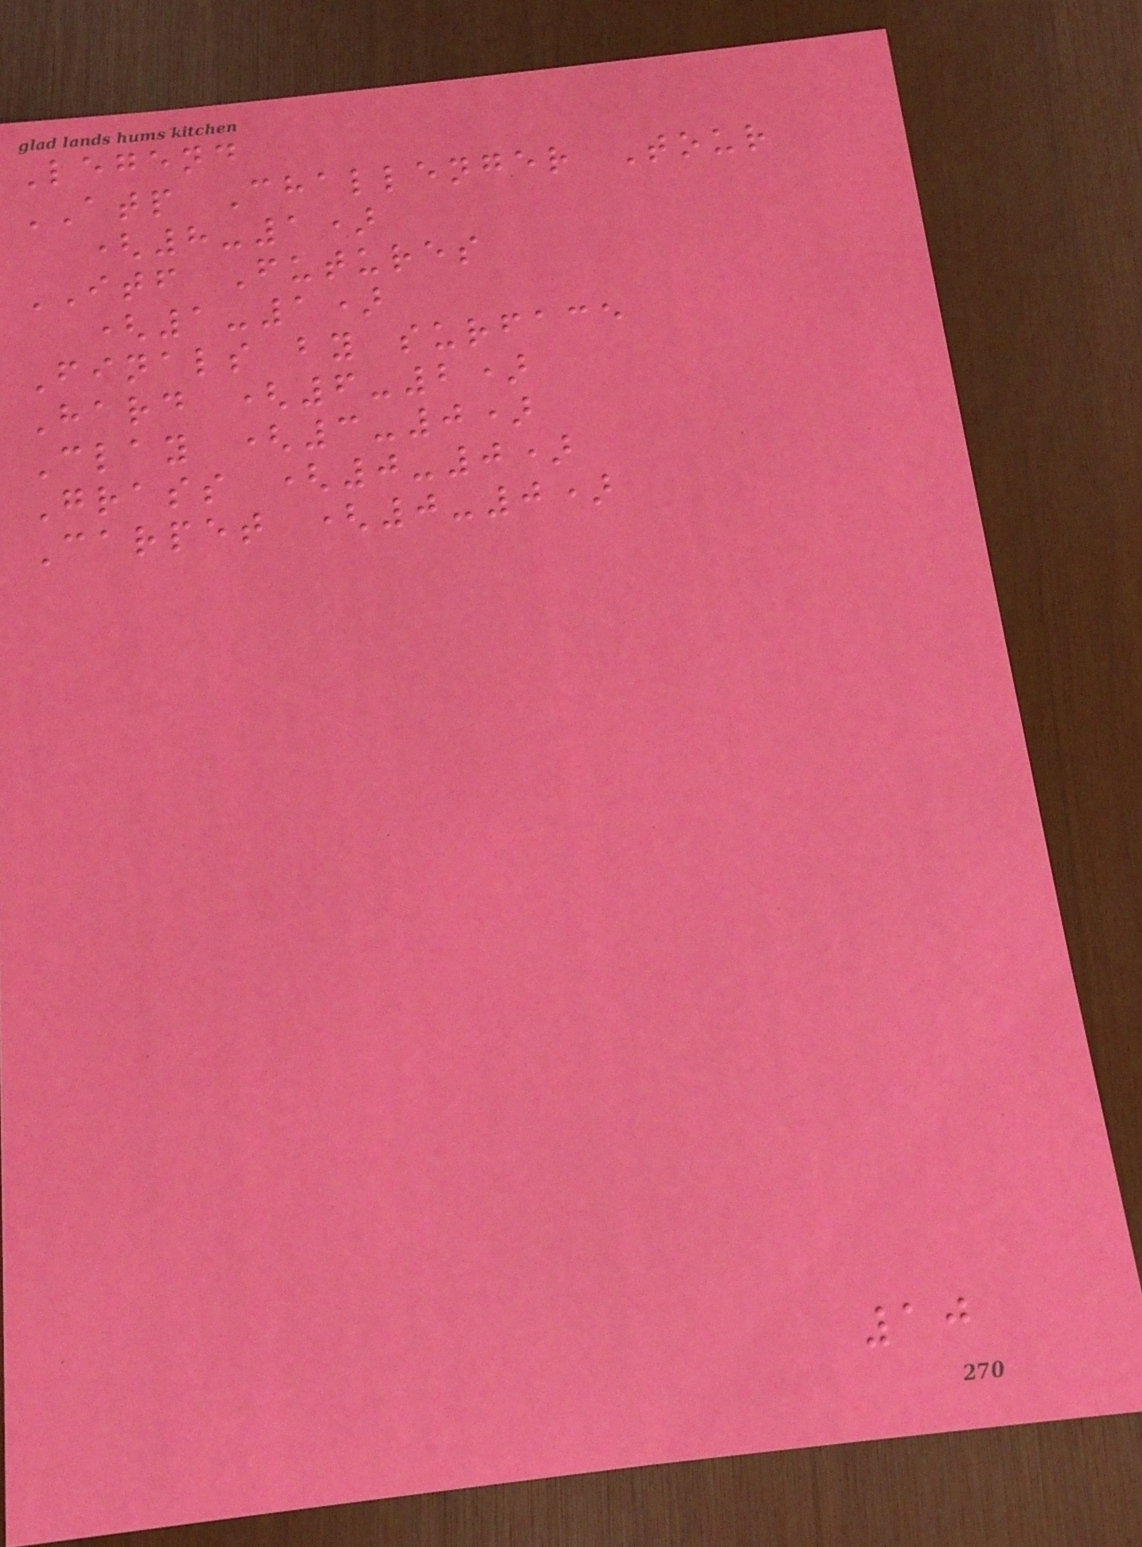Legend
ATP Challenger Tour
(8-1)
ITF Futures
(1-1)
Finals by surface
Hard (6-2)
Clay (3-0)
Grass (0-0)
Carpet (0-0)
10
